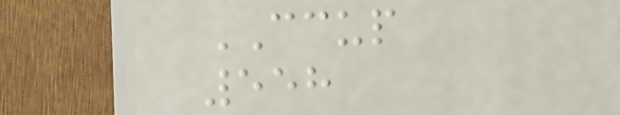CCUP
558
